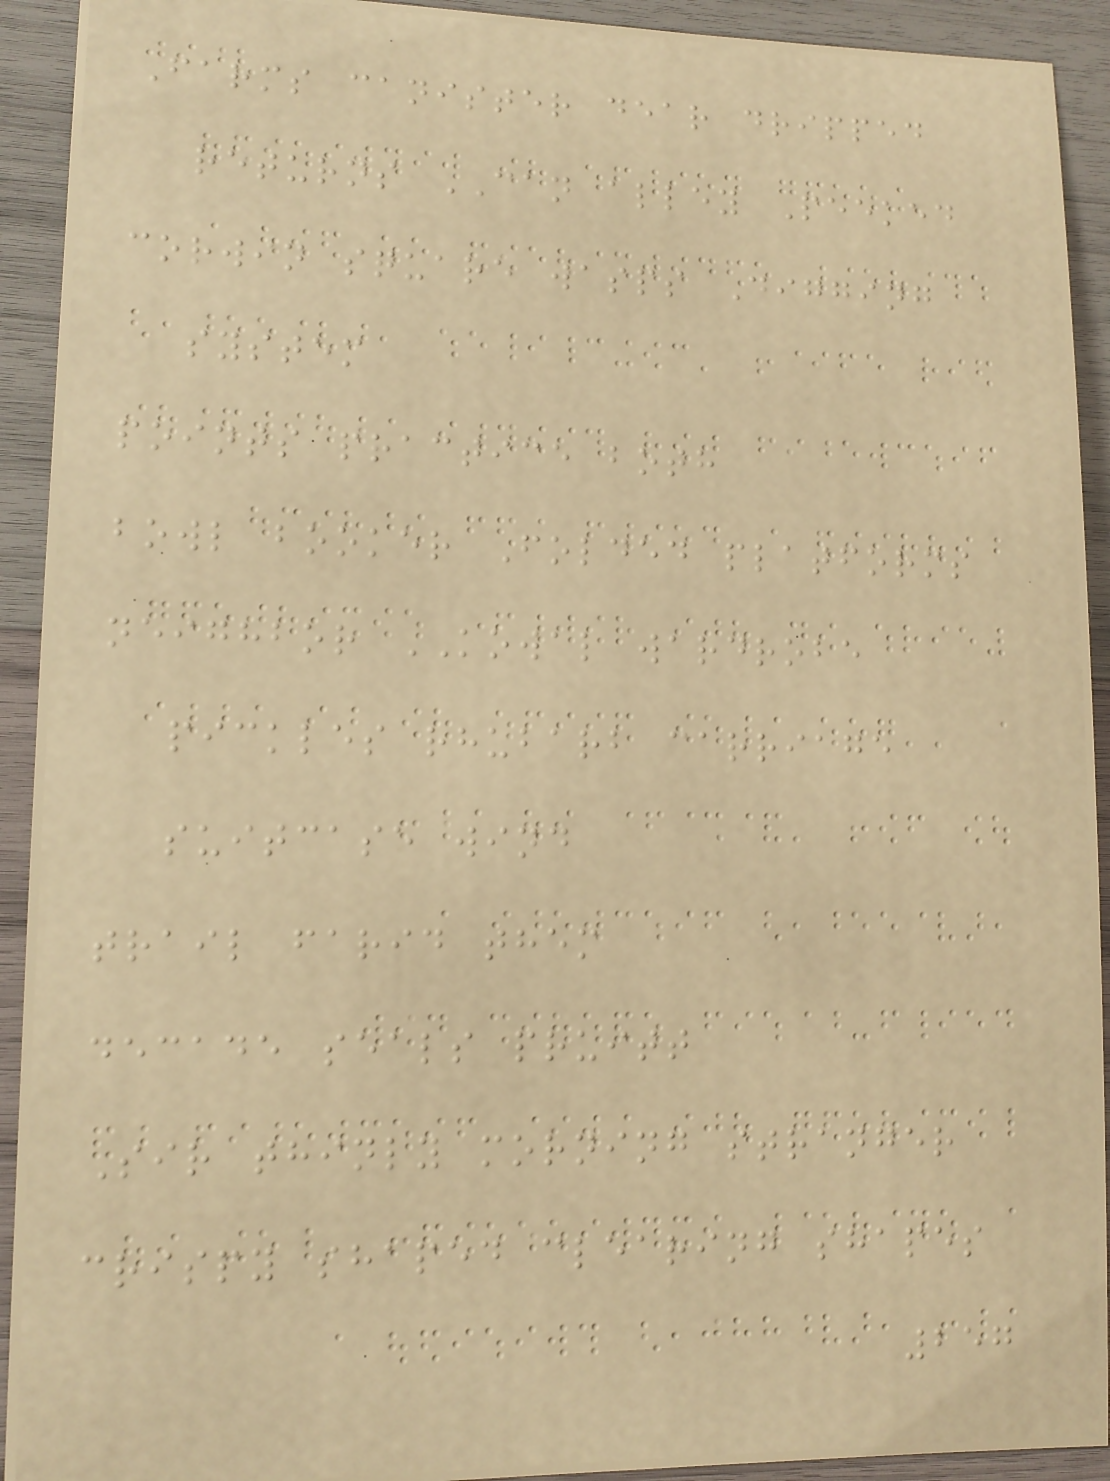Farms canister dear dripped
returns CAN alley Peeked
corwin square wasps Digging
system
points practice both
bowl booker Folded platforms
neighbor KOWAL wardrobe
pickles rhubarb carriage
suitcase wind
trail farid them
decade seals pruitt
Sir thinly morning stranger
crispy shaped clearing shapes
257
